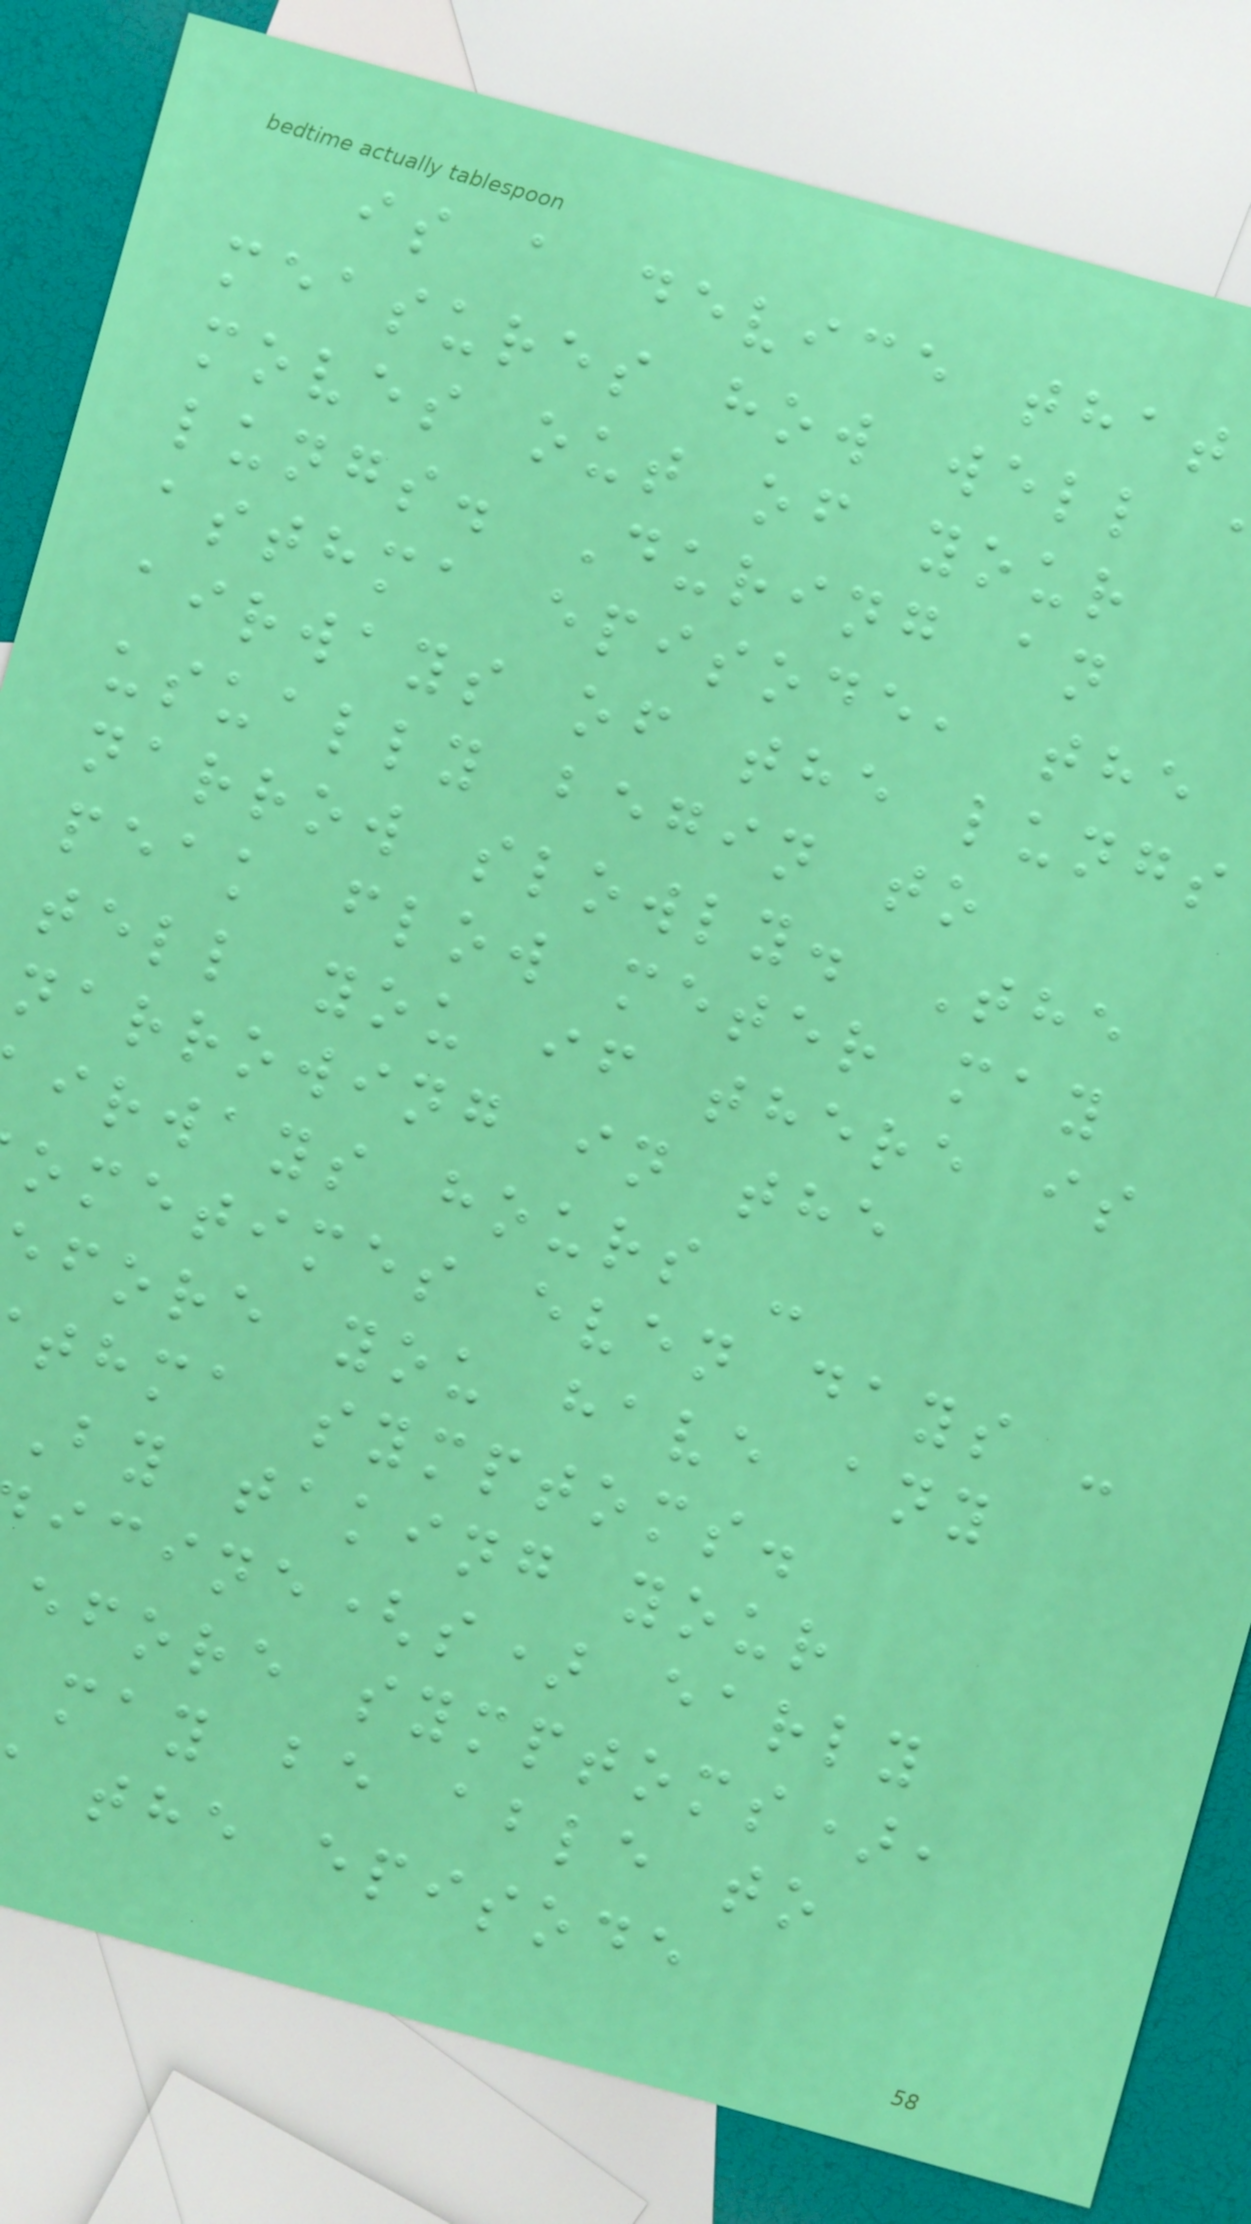is a device that
measures how well
moves out of your
lungs. During an
asthma episode, the
airways of the lungs
usually begin to
narrow slowly. The
peak flow meter may
tell you if there is
narrowing in the
irways hours -
ometimes even days -
fore you have any
thma symptoms.
By taking your
icine(s) early
efore symptoms),
may be able to
the episode
